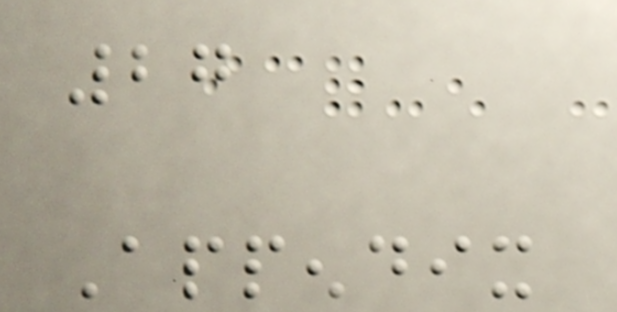27
Appendix
